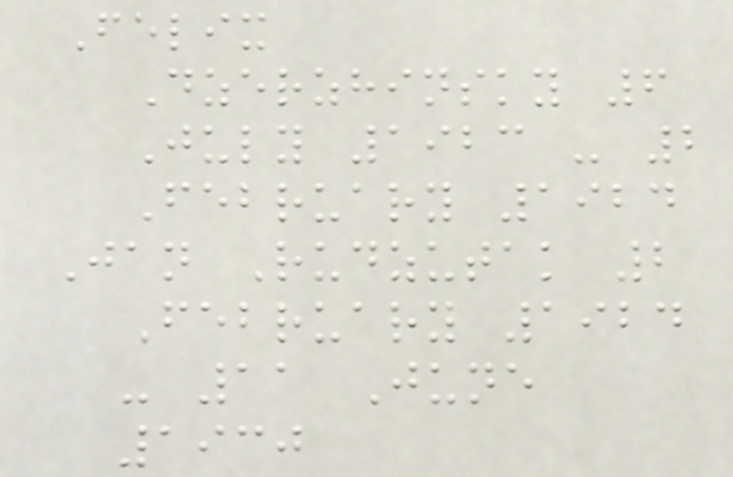Felix
Dzerzhinsky 6
July 1923 - 2
February 1924
Jan Rudzutak 2
February 1924
- 11 June
1930
